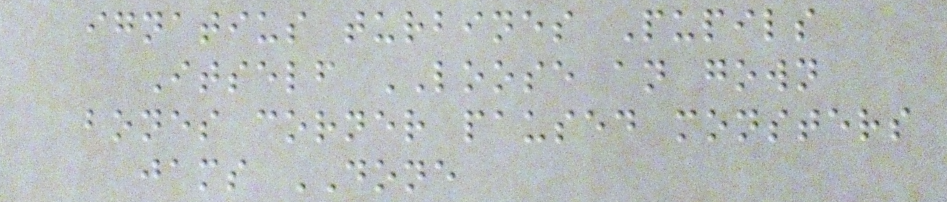ignatius turbines Pupils
Itself LOOSE an gown
bones corner paused monsters
jams DONE
